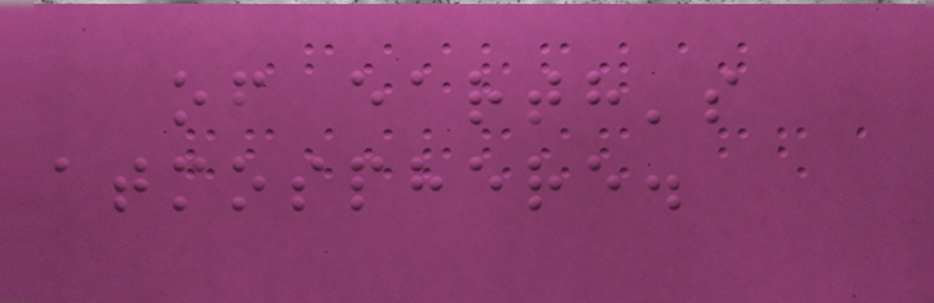of earth's
atmosphere.
